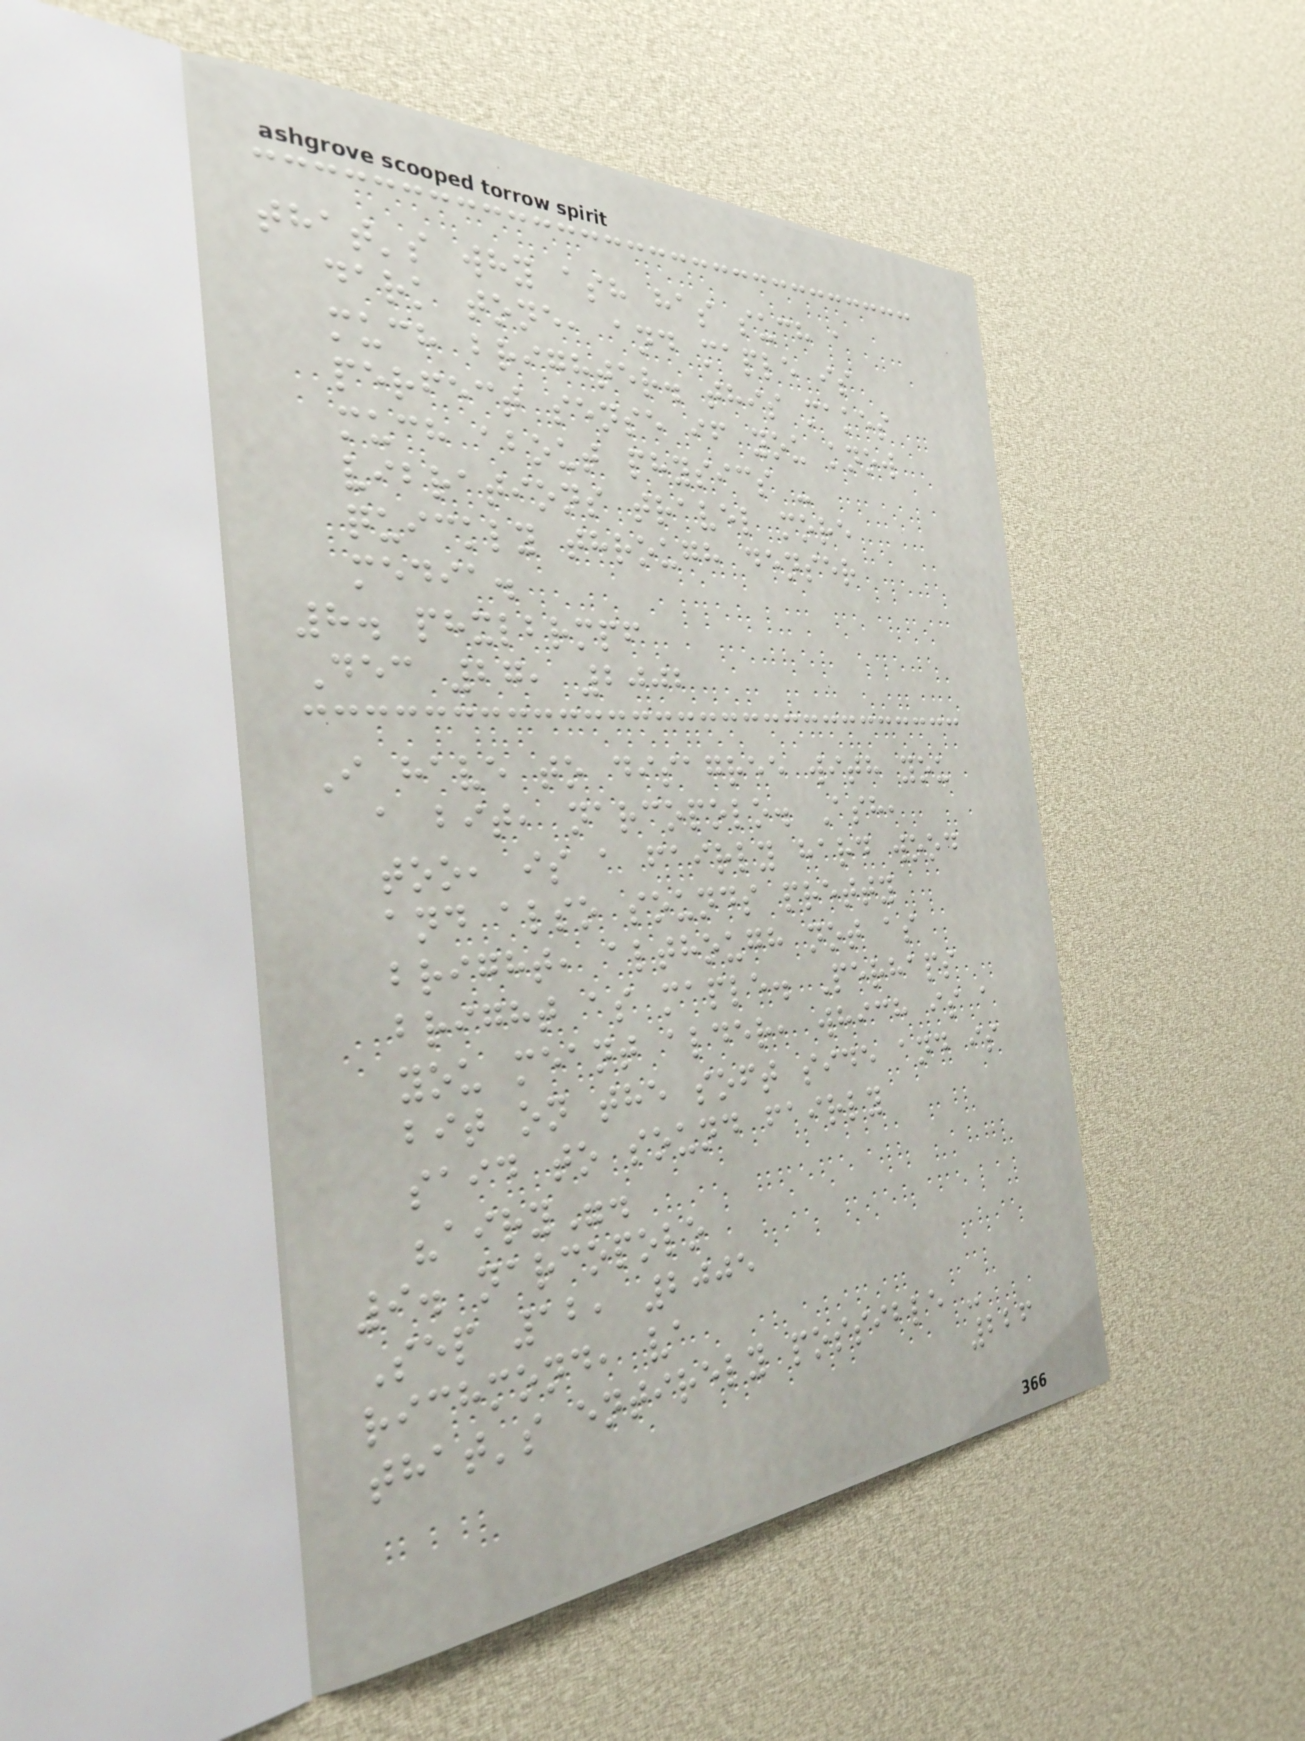that's why ash has such a
dark tone, and maple is
much brighter. this makes
perfect sense if you know
much about physics -
vibrations travel more
quickly through denser
media.
8. phxlbrmpf
Dec 27, 2002
I have to disagree with you
a bit, narcopolo. Ash,
too, is a fairly hard wood
and also sounds pretty
bright, although not as
bright as maple. Perhaps
you meant alder, which is a
bit on the soft side and is
said to sound fairly
"airy".
9. narcopolo
Sep 12, 2005
richmond, va
that's entirely possible -
226
